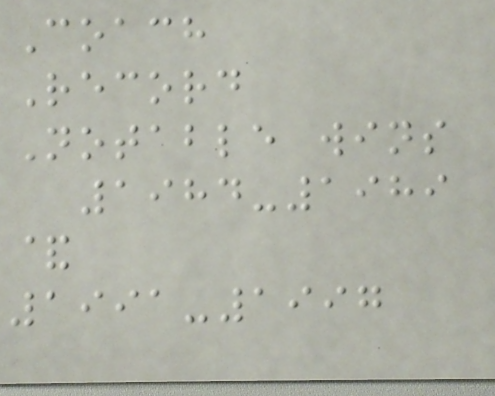Coach
Record
Notable wins
1984-1989
&
1991-1997
